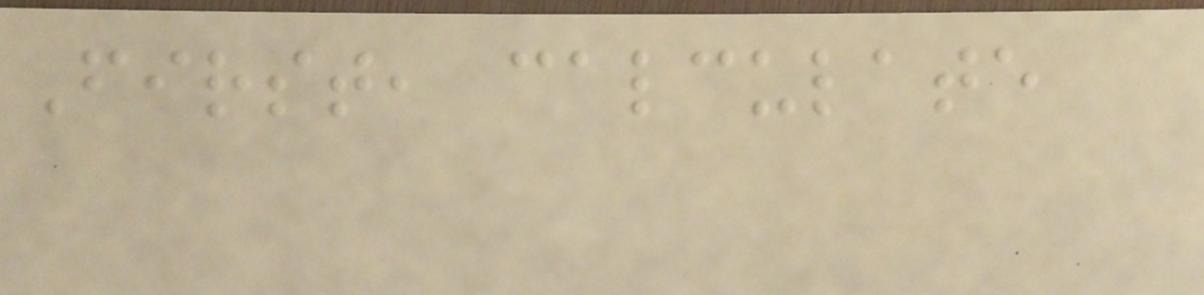First, calculate
